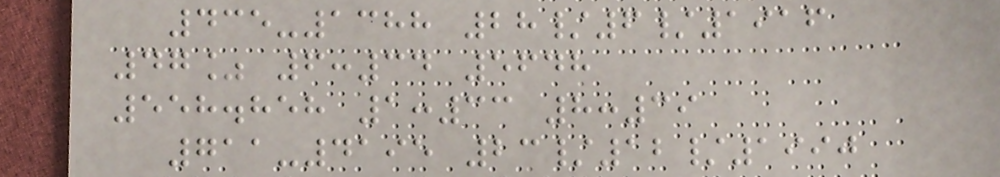435-1388 28/6/1916
47% 6:34 5648
558.858 1:33 8:39
711-4195 23/12/1990
